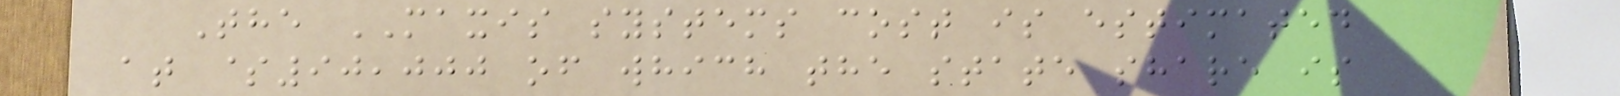The MAXIS systems cost is estimated
at $90,000 of which the state share is
